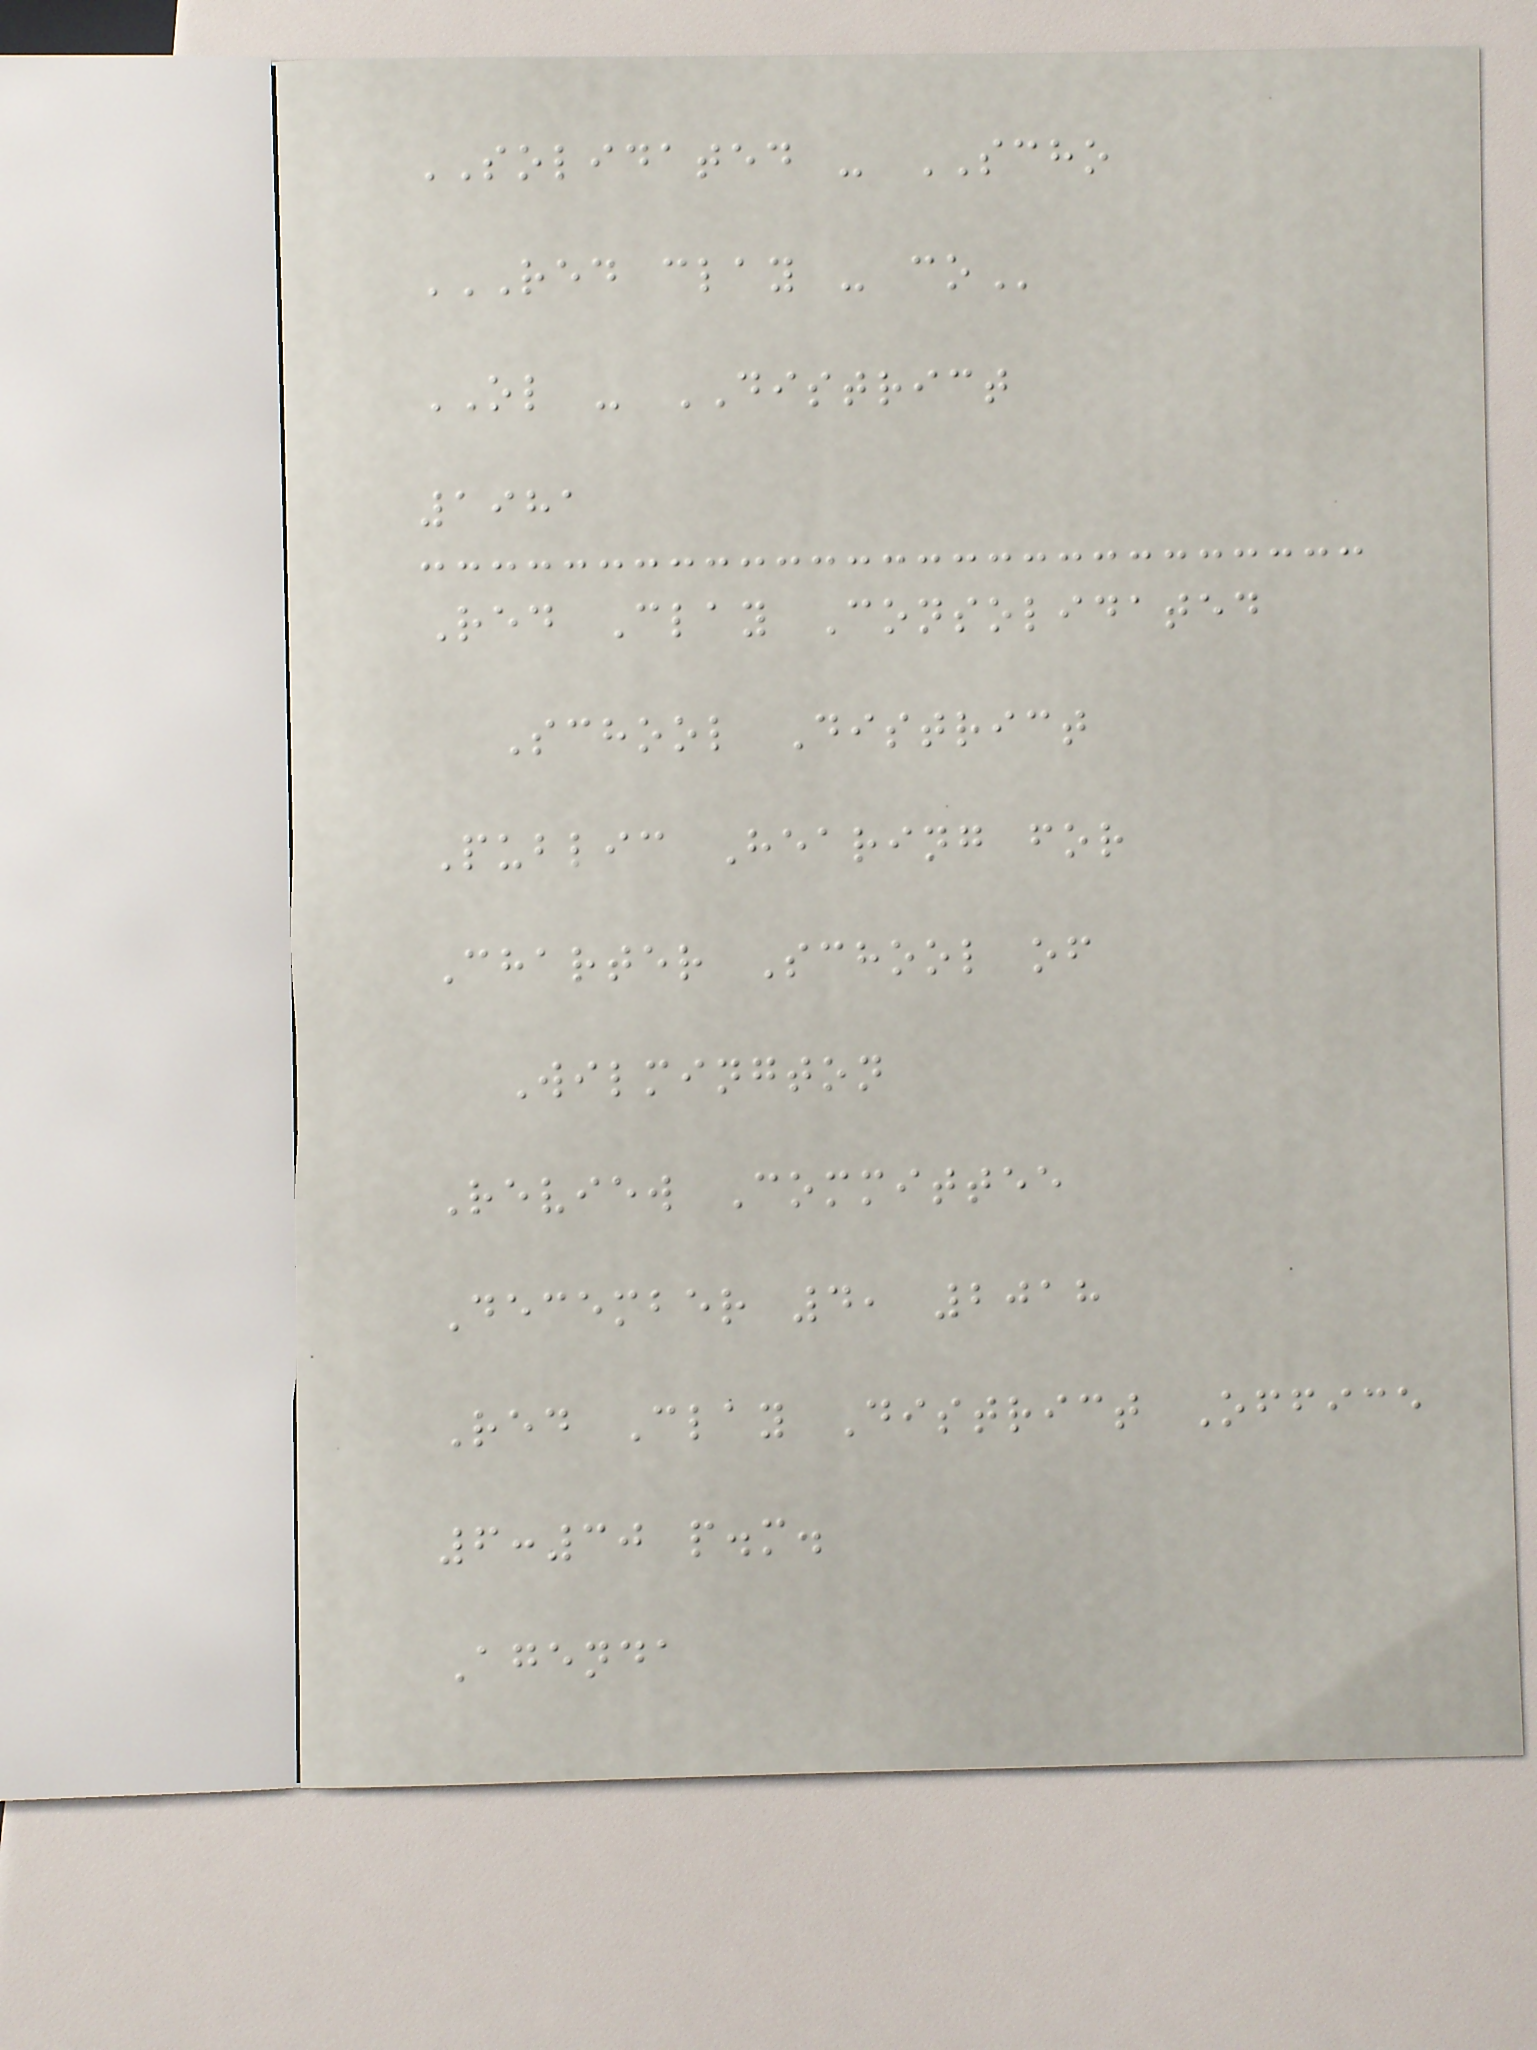SOLIDATED - SCHO
RED CLAY - CO
OL - DISTRICT
1981
Red Clay Consolidated
School District
Public Hearing for
Charter School of
Wilmington
Review Committee
December 4, 2018
Red Clay District Office
6:30 p.m.
Agenda
